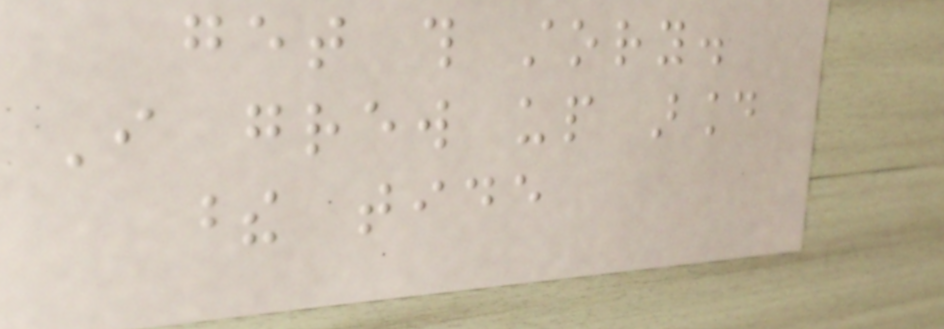get this story.
I grew up around
these tide
